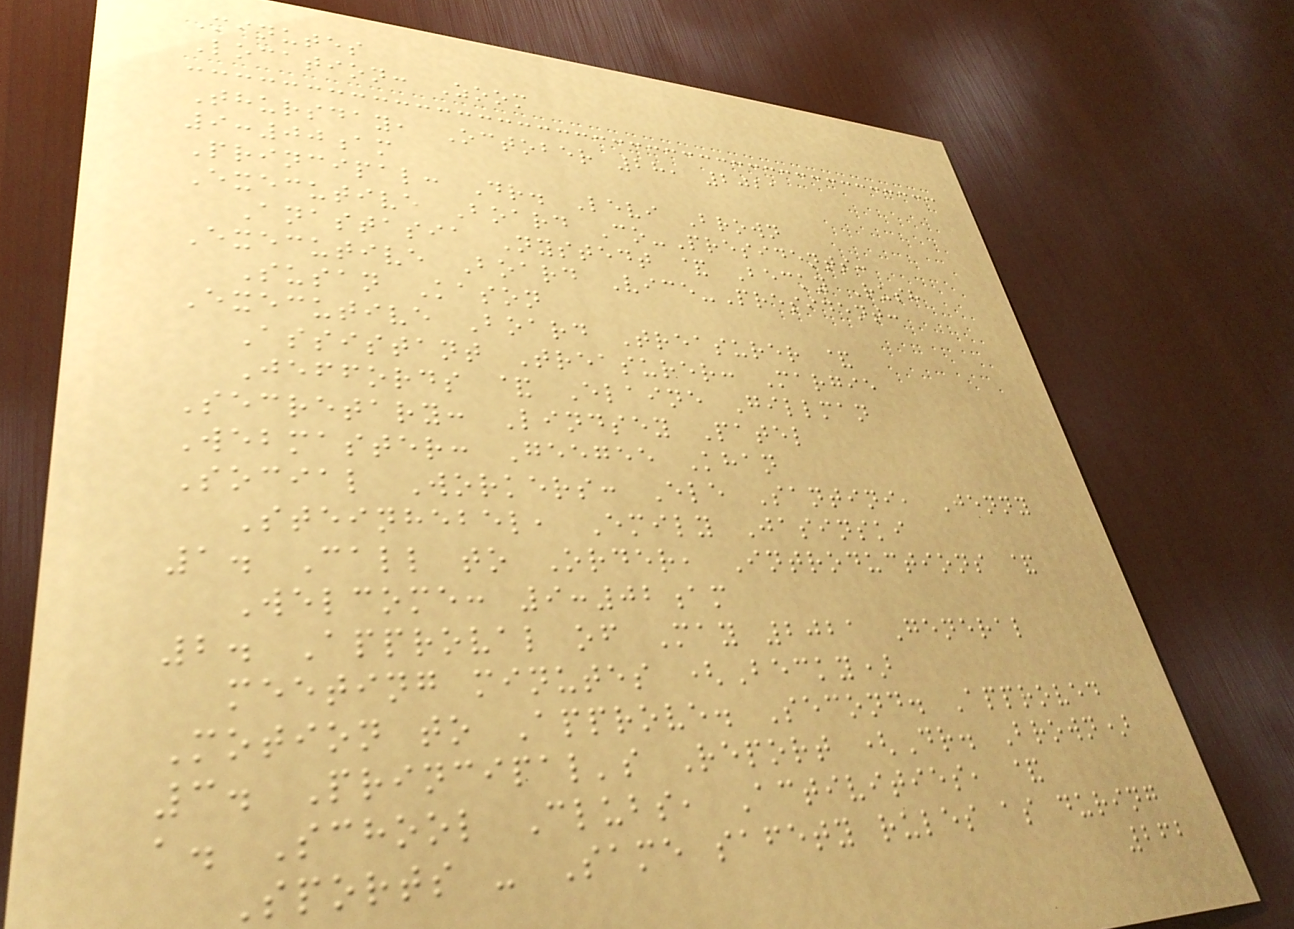Minutes
Location: Zoom
Thursday, October 28, 2021
9:00am
Principal: Dr. Levi Brown
Executive Board Co-Presidents:
Anastasia Nystedt & Becky Rush
Executive Board Vice-President:
Susan Kason
Executive Board Treasurer &
Assistant Treasurer: Margie
Jeffords & Elaine Gillman
Secretary: Lindsey Patel
Webmaster: Geegee Khan
Social Workers: Ele Santini, Jenny
Steinhebel, Emily Jasinski
1. Call to Order, Introductions &
Welcome: 9:02am
2. Approval of May 2021 General
meeting minutes (Becky)
Motion to Approve. Second. Approved
3. Principal's Report (Dr. Brown)
a. School Clubs, Activities, &
Sports - Same safety rules as during
262
